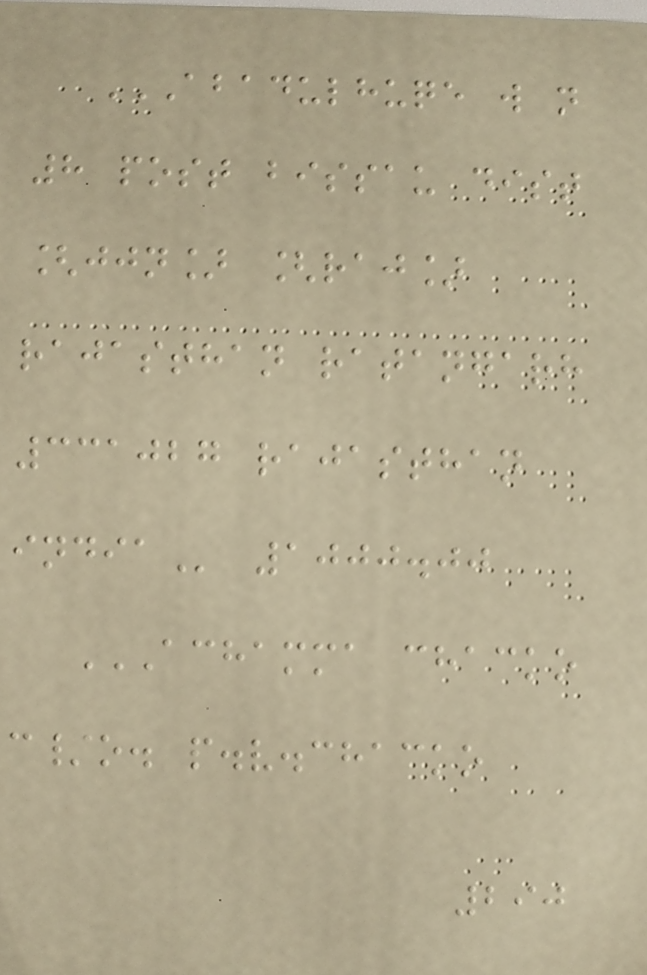ABADULHUQE W N
8 POST BISSAU DIST
[JJN] [RAJ]
RAJASTHAN RATANGARH
331027 RAJASTHAN
INDIA 1000.00
ACHAMMA CHACKO
C/O. P.V.CHACKO
290
